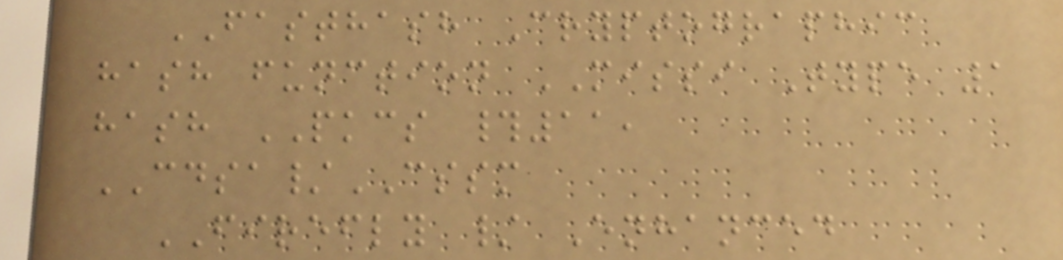FASTHASH Cryptographic
hash function MISSI Type 1
hash PKCS #11,
CDSA/CSSM
FIREFLY / Enhanced
